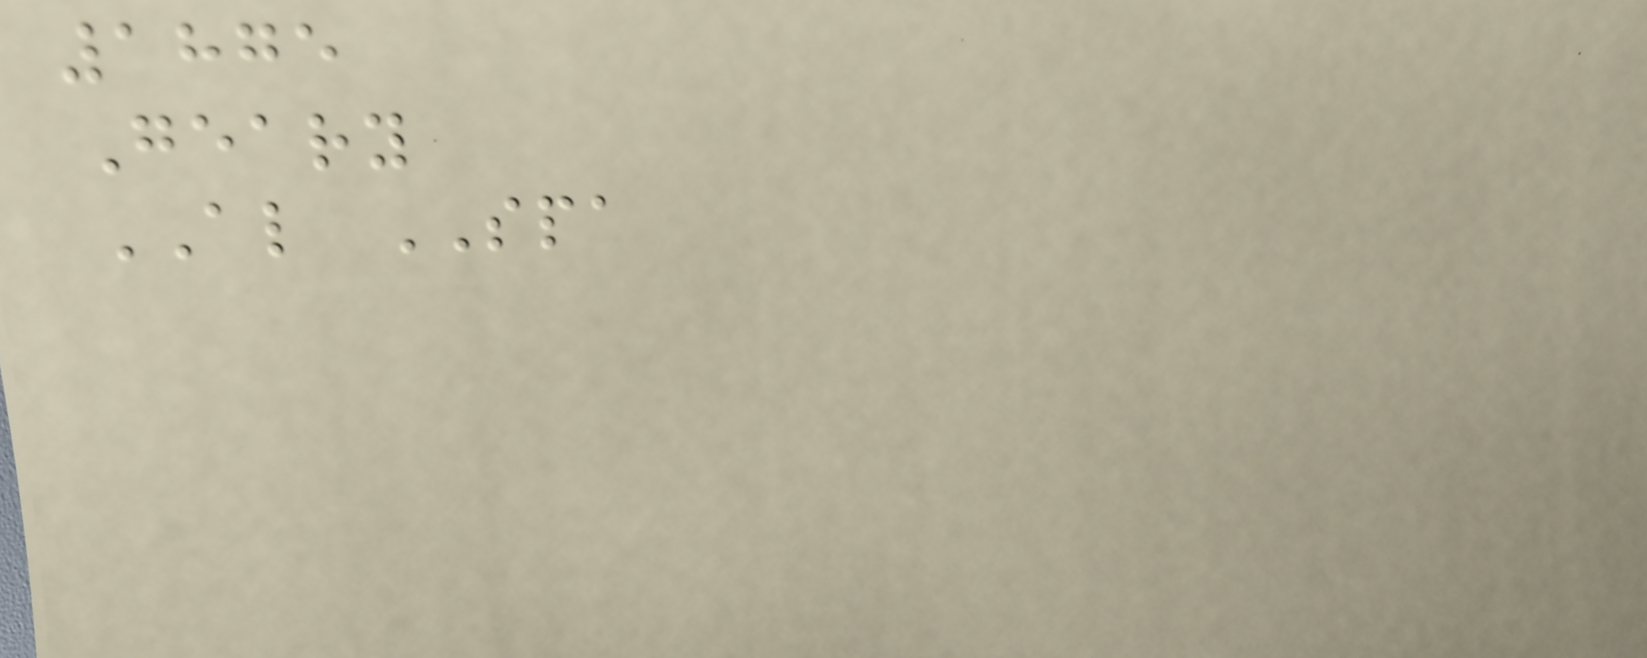1875
Geary
AL SPA
